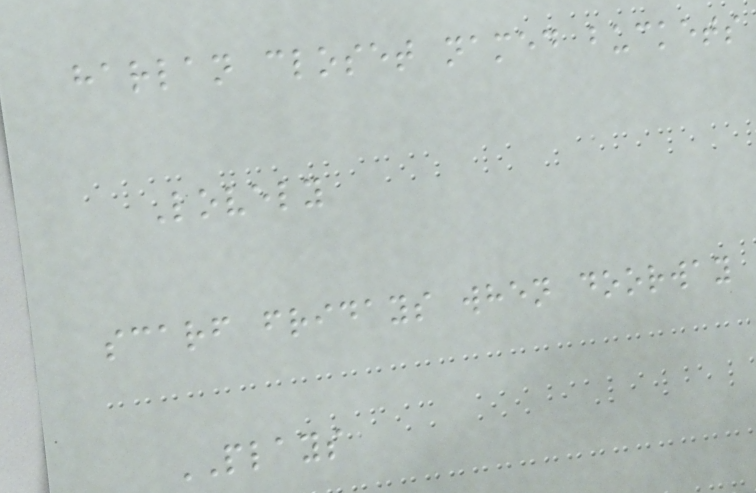harlan closet named buckets
Lovely
scarf fridays when doorway
PLAYS
